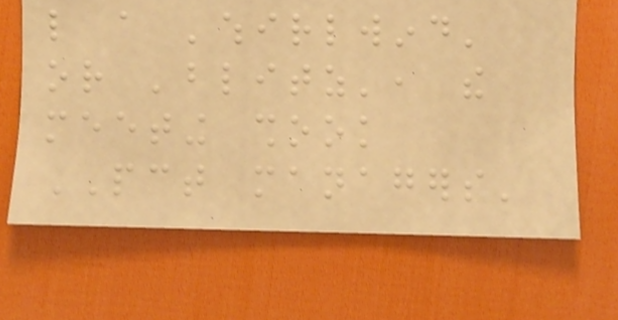like a 'whirlwind'
or 'blitz', the
meeting shook
PCT managers'
